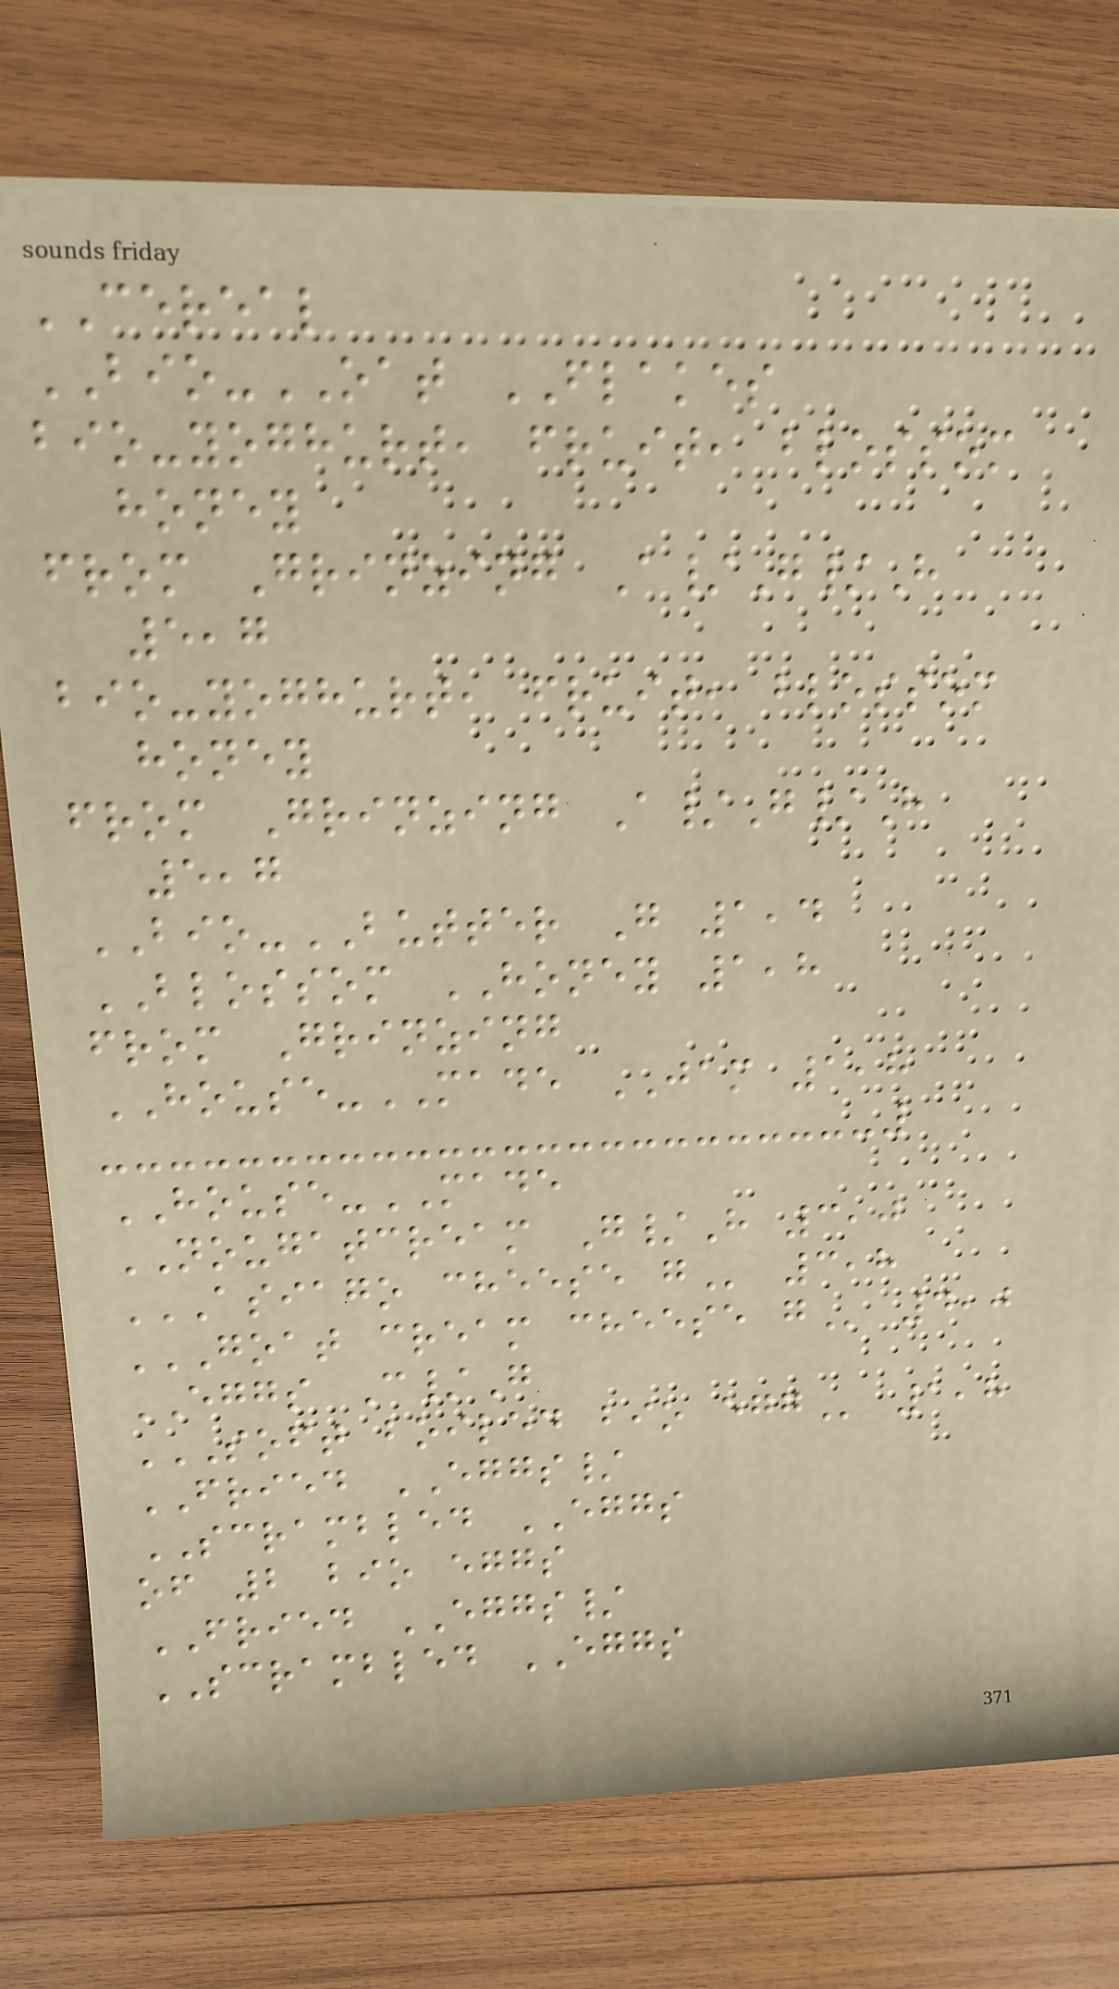CEREAL
BIO-OAT FLAKES
bio-yoghurt, fruit, blossom
honey
from Grinzing A/G/H
5,7
bio-yoghurt, fruit, blossom
honey
from Grinzing A/G/H
5,7
BIO-BUTTER G 1,4
BLOSSOM HONEY 1,8
from Grinzing
HOUSE-MADE JAM 1,8
HOUSE-MADE
NOUGATCREAM G/H 3,0
ASIAGO CHEESE G 3,8
GOAT CREAM CHEESE G 4,0
EGGS C/G
SOFT BOILED BIO EGG 1,8
FRIED EGGS/
SCRAMBLED EGGS
of 2 bio eggs
FRIED EGGS/
SCRAMBLED EGGS
